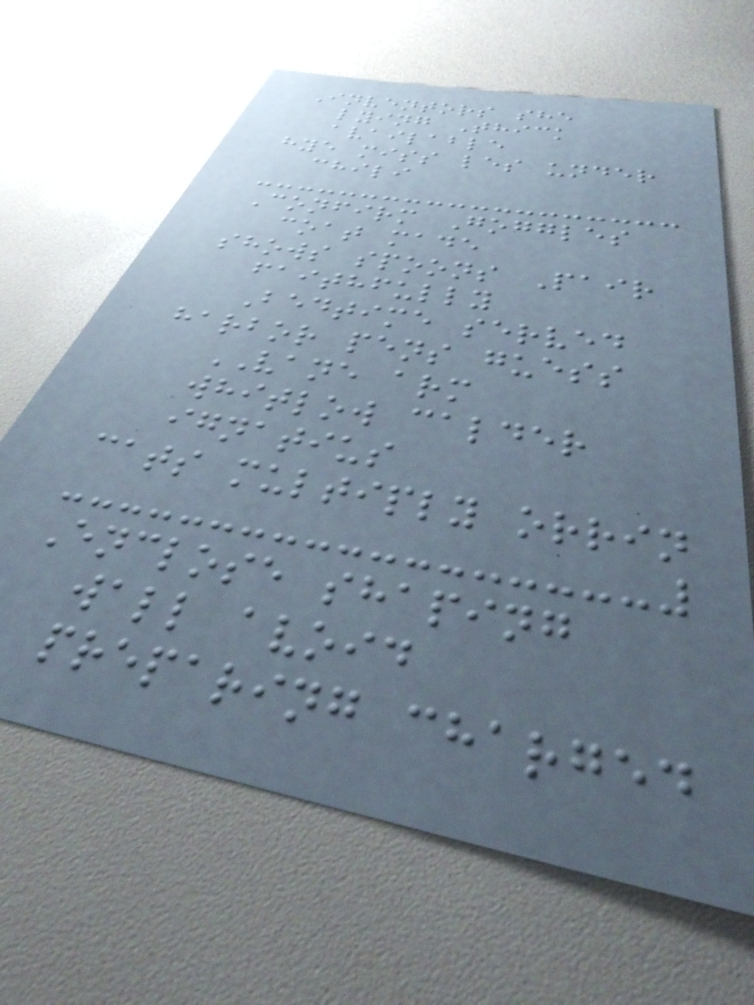Inventors she
lying Thick
available
hye miss les under
chili
Confirm Goggles
coat made
shows spoons Pair
faithfully
Bedtime served
harbor pens guess
VANE arm
whitlow calder
ignatius
cats multiply orrin
Enclose shaping
wall avoid
preparing charged
